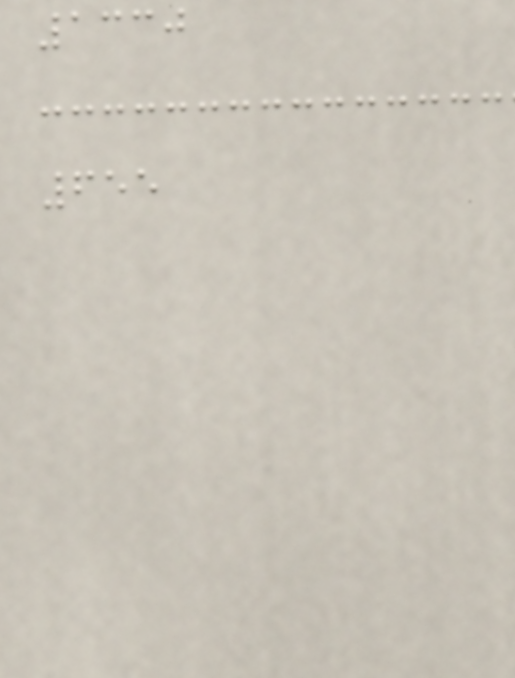1330
655
